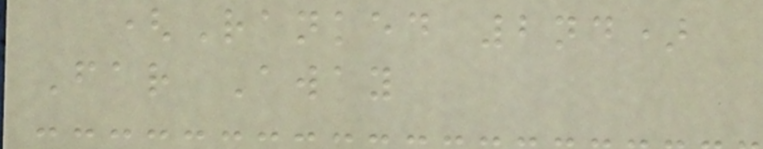(Ranked 2nd)
Far Away
